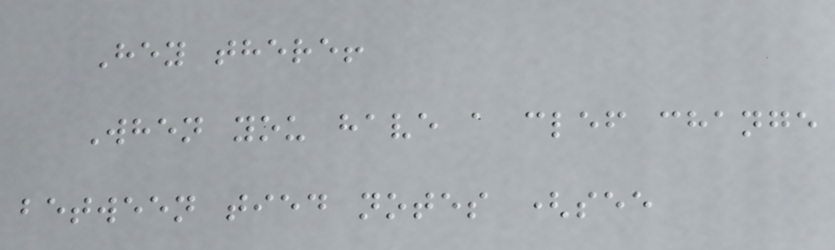Hey there!
When you have a clef change
between tied notes (see
